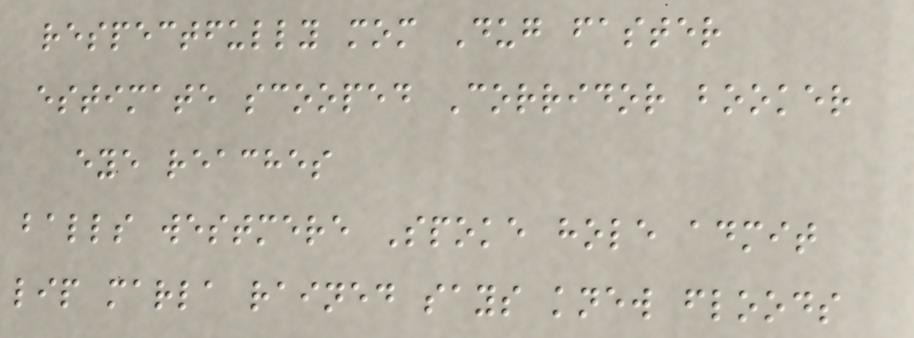respectfully mom Dug faster
estimate scooped Corridor booker
eye reaches
balls westmere Spoke hole admit
lip marla rained says knew floods
